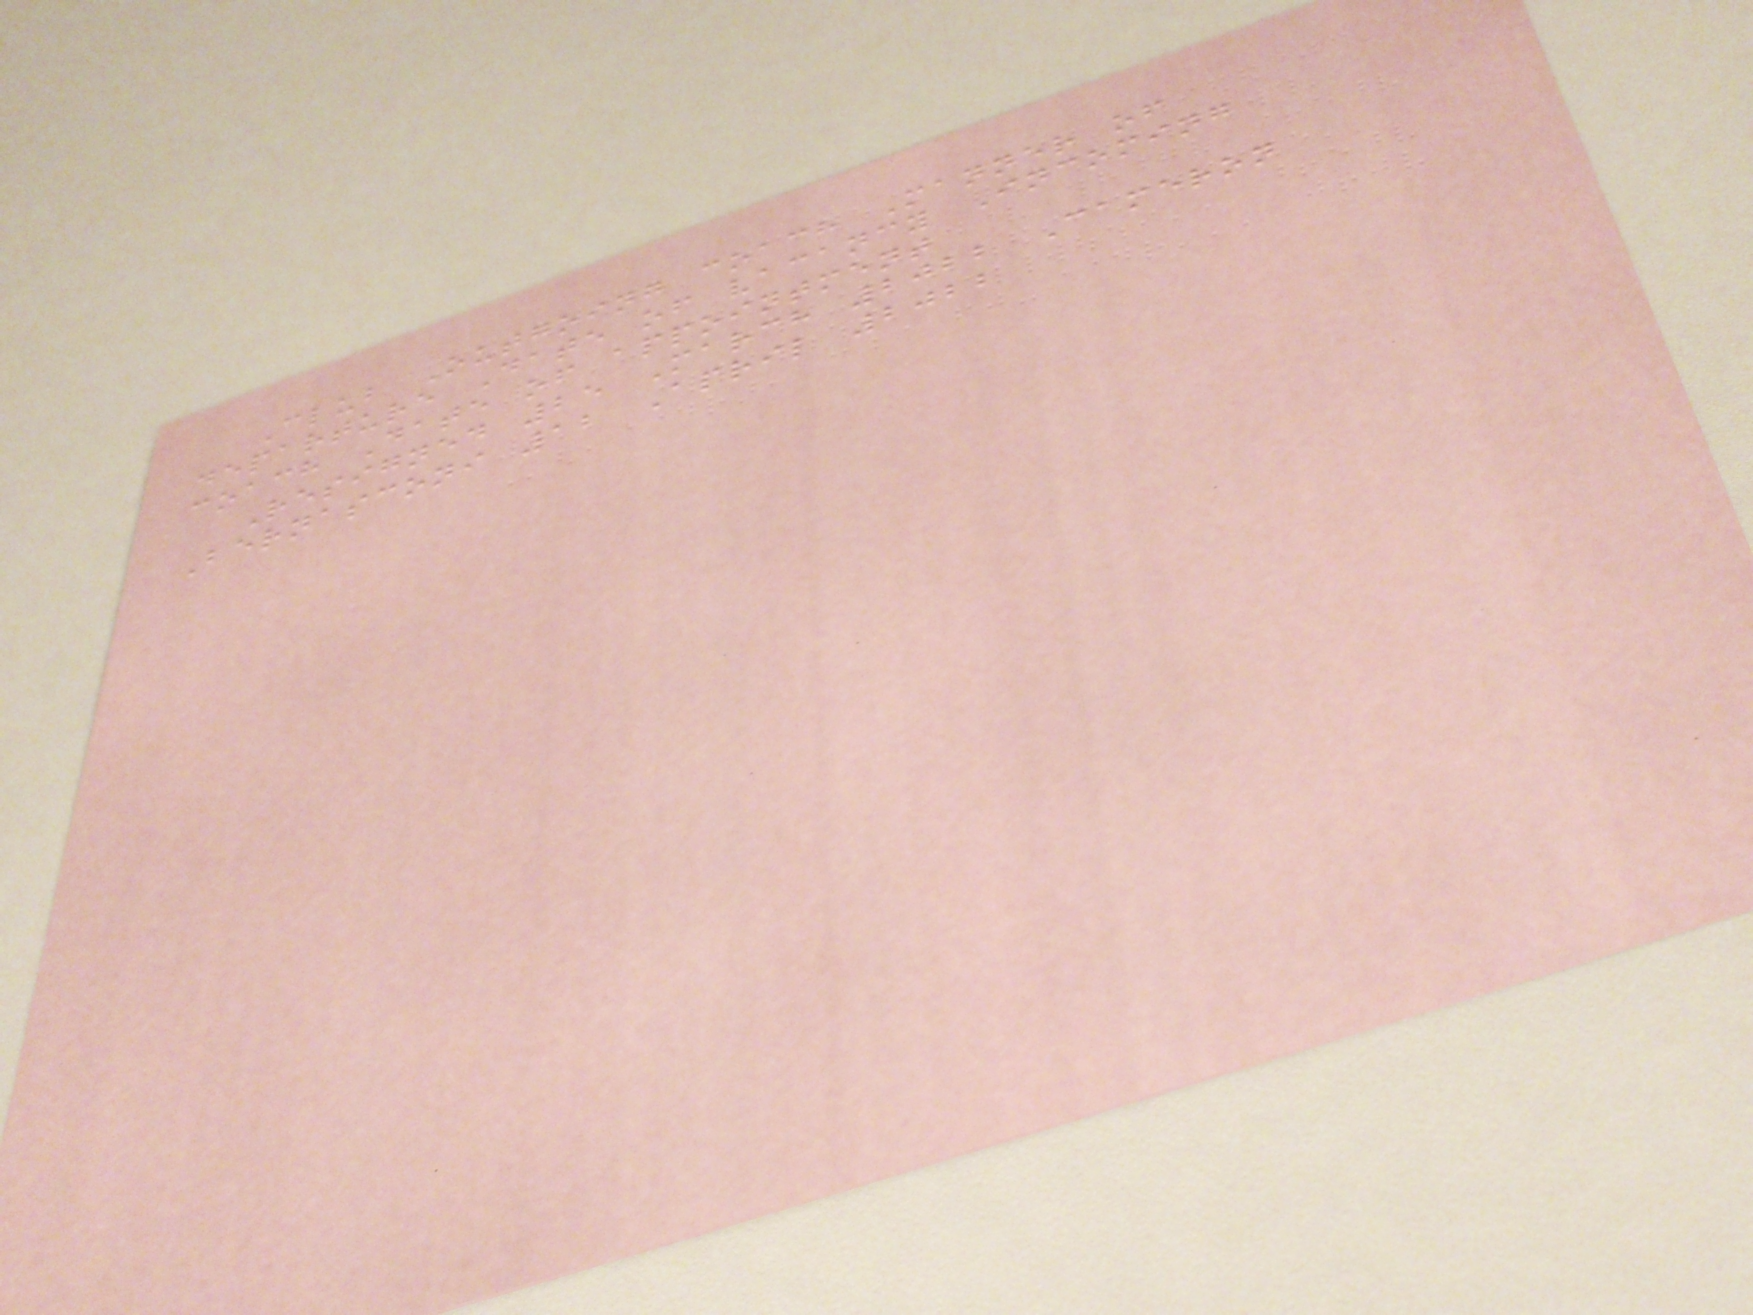Club Outgoing coach Manner of
departure Date of vacancy Incoming
coach Date of appointment
Resigned 25 March 2022 Cameron
Bernasconi 12 April 2022
